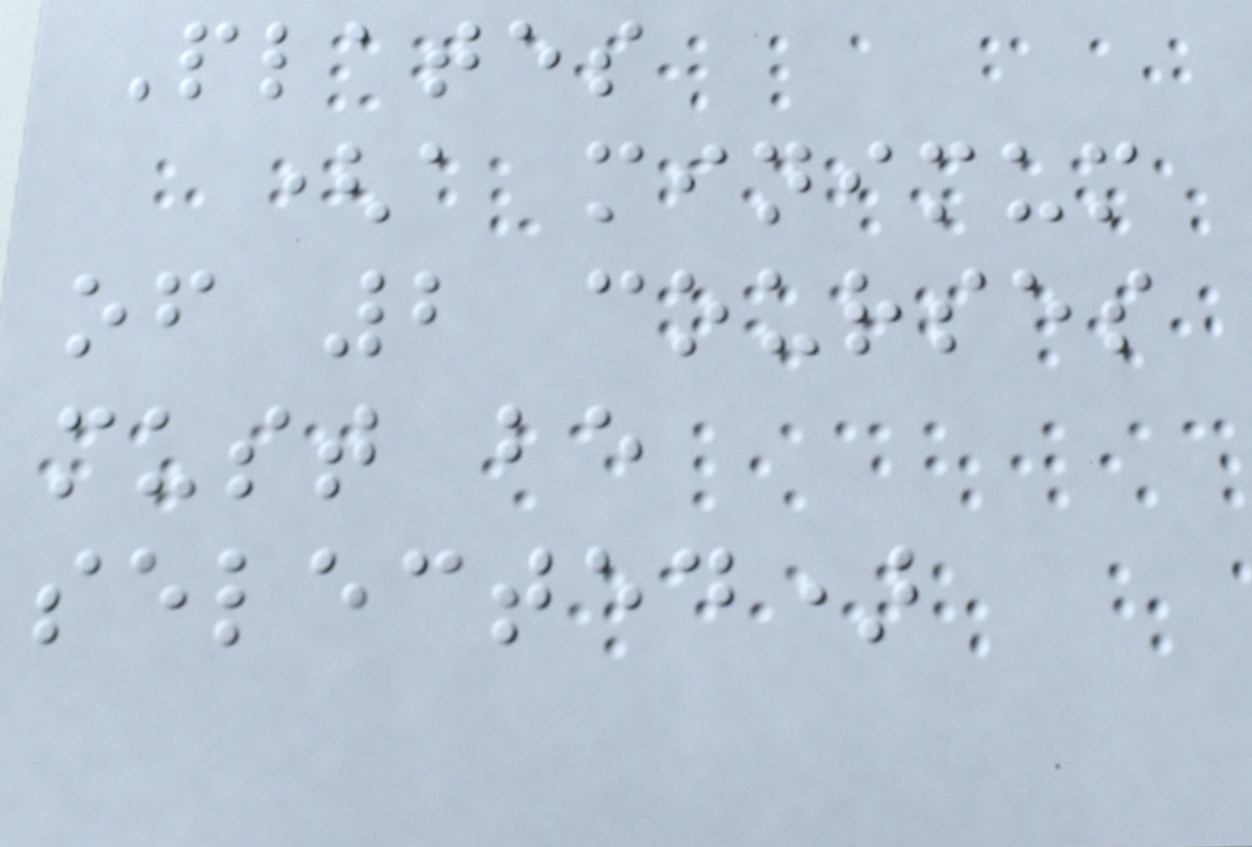Plates
(a minimum
of 2 courses
must be
selected)
